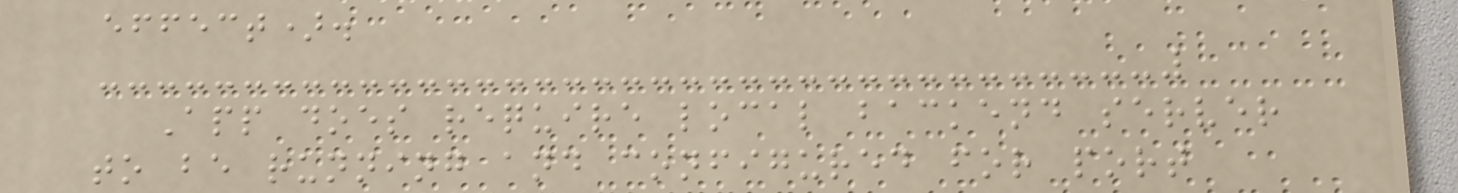effect).
App does require local backend server
to be running and configured for port
